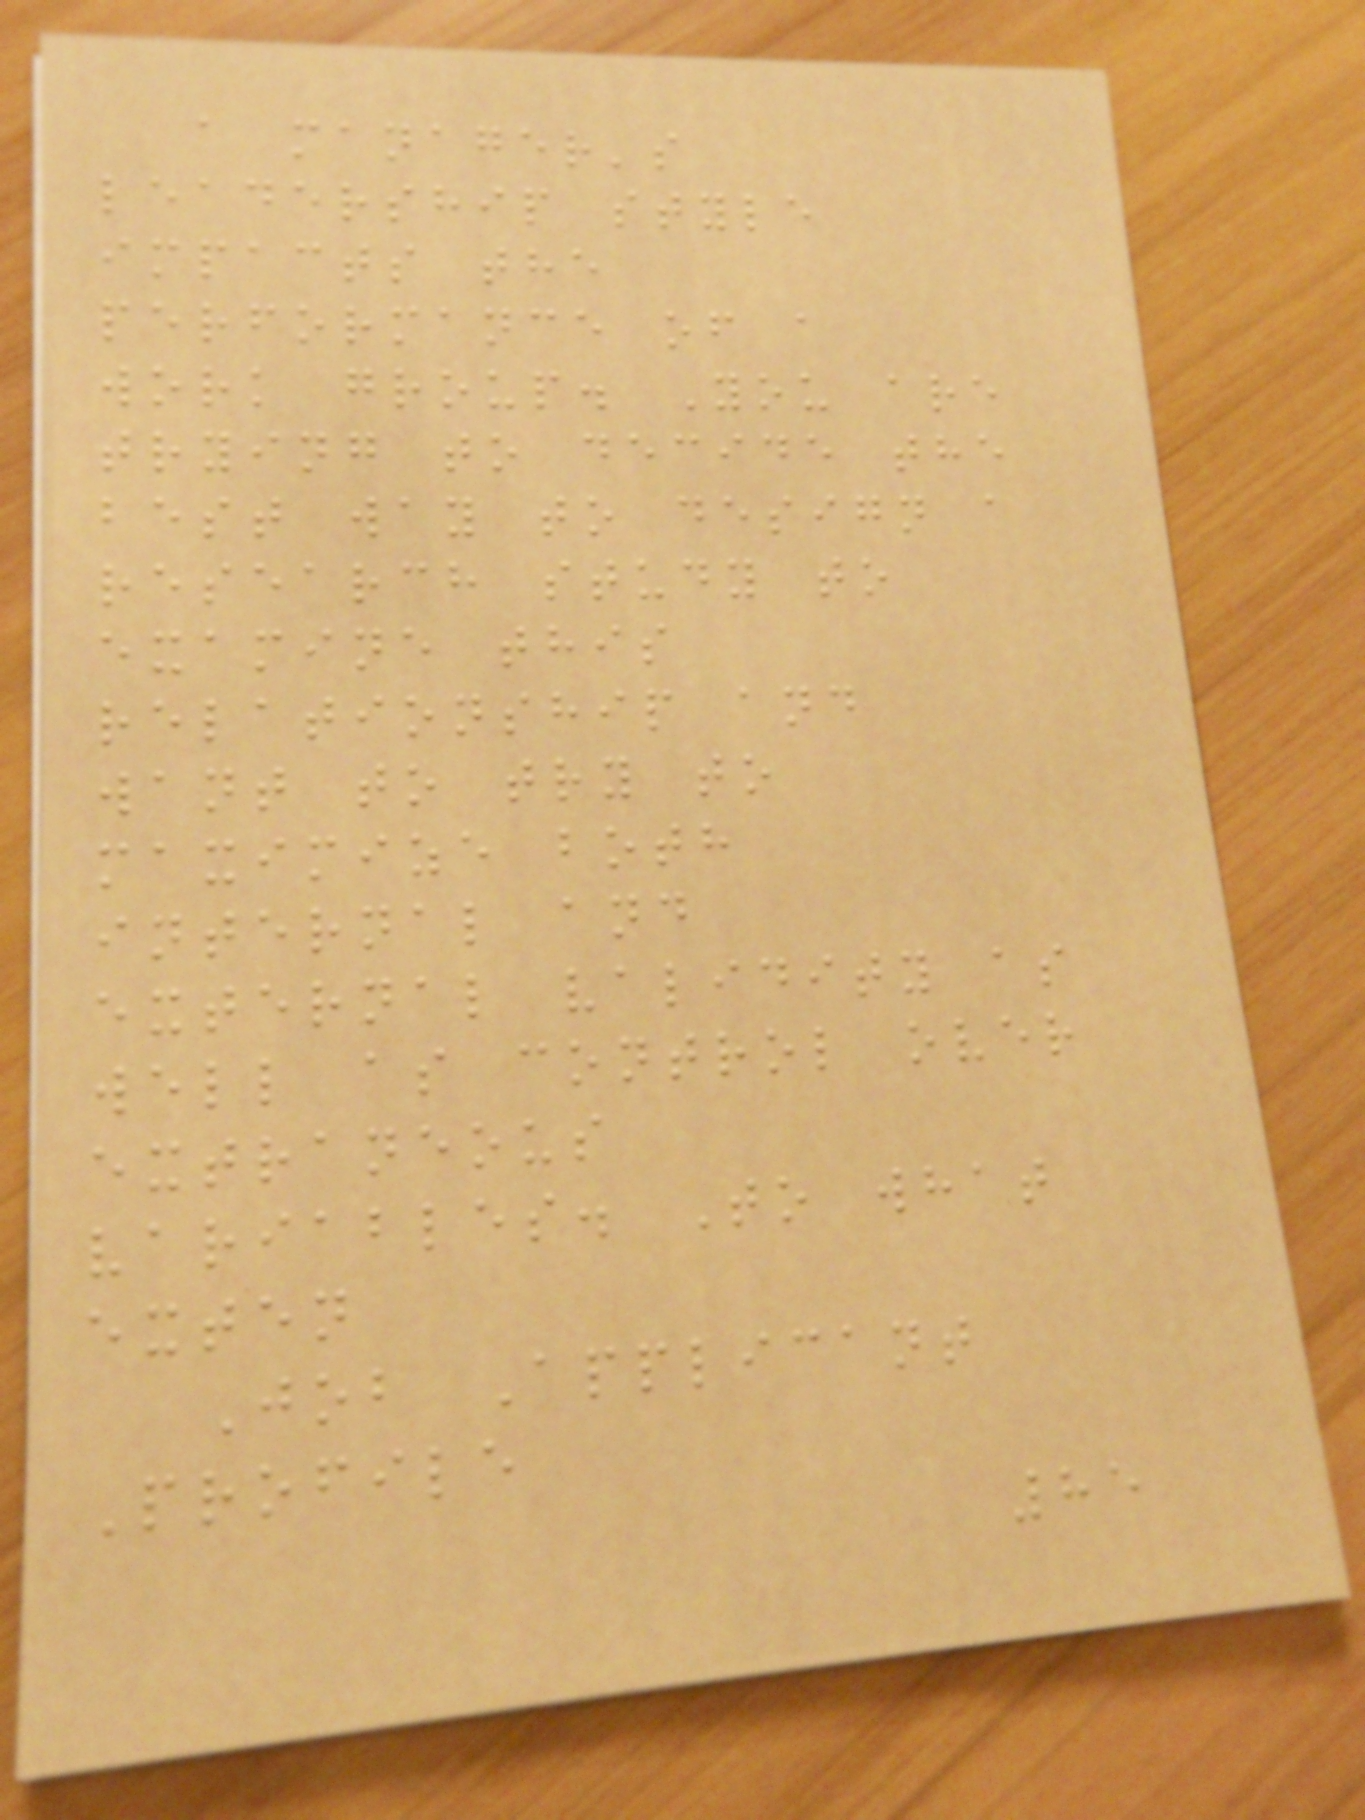a manager's
leadership style
impacts the
performance of a
work group. You are
trying to decide the
best way to design a
research study to
examine this
relationship and
want to try to
maximize both
internal and
external validity as
well as control over
extraneous
variables. To what
exten
Job Applicant
Profile
85
